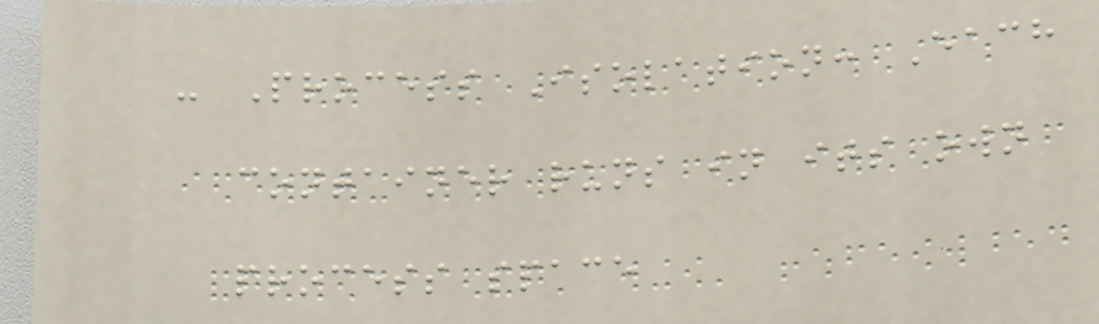- Process Isolation: Each
container runs in its own
process space
